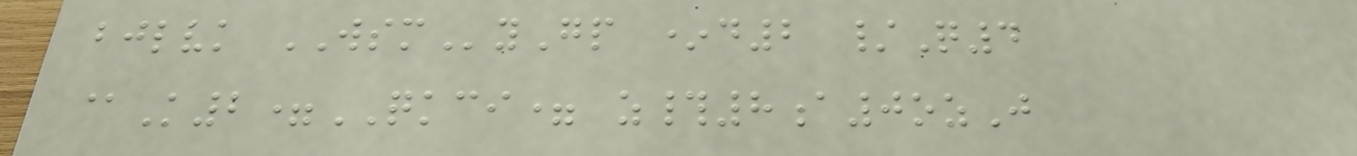bjlvk WSMyGp *d2 /Q4
@K2=QKCI= z#8a0ozJ
